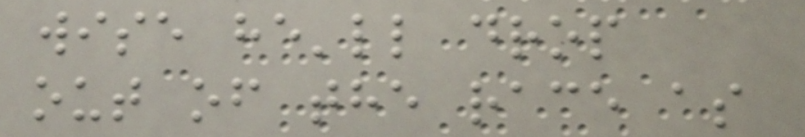wise he'll drop
out of the race as
